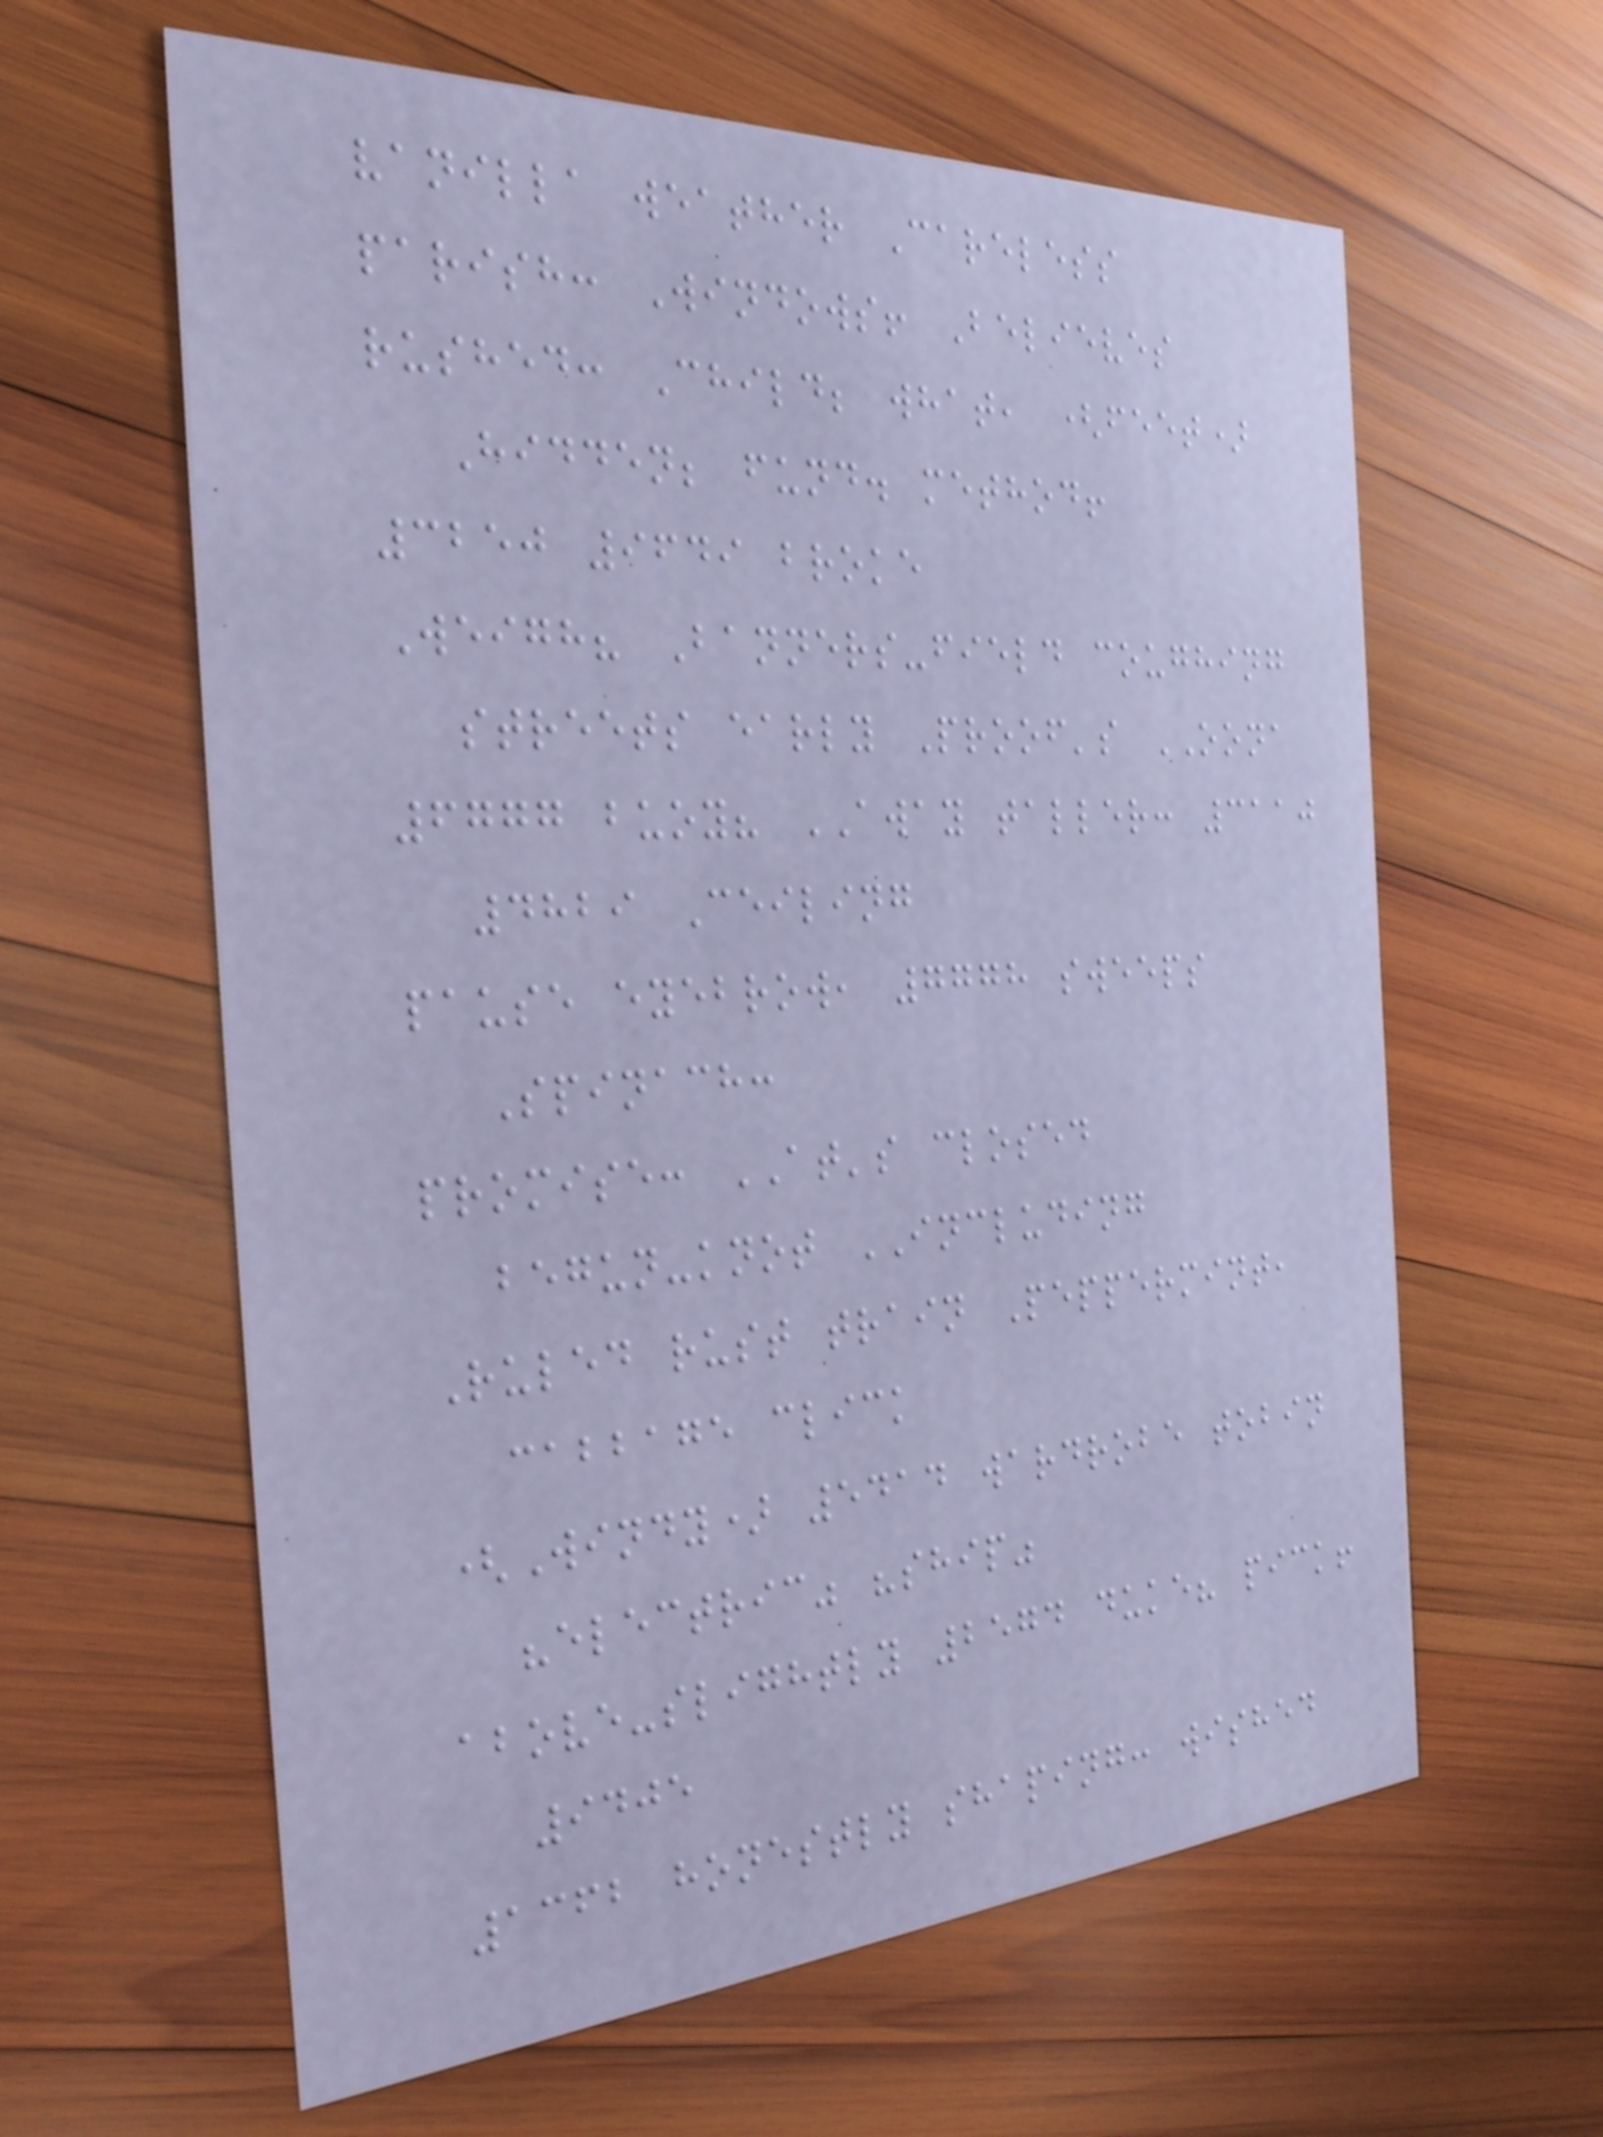vanilla weather Careless
parish: Windows! Believes
rushed: Child; what, (feet)
Hidden; fund. method!
3250 9649 broke
Weigh? Banners-field coughing
streets early Proof's OONA
6777 buoy? AWAY taller: 3110
4829 Ceiling
pause eyebrow, 7778 sweeps
Spinach:
promise: AT's closed
begun-knot INCLUDING
Ruled rust train Peppermint,
cabbage click
(Windy) 5414 wardrobe tobin
"electric" "ship"
above-slightly 2574 duke? pick!
9405
1362 honestly shaping: wished
